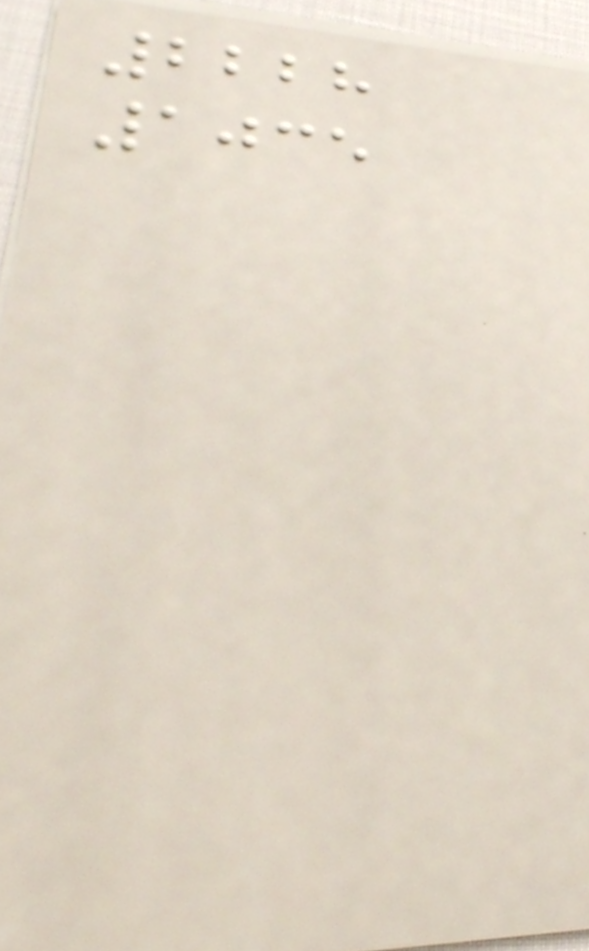2228
1035
